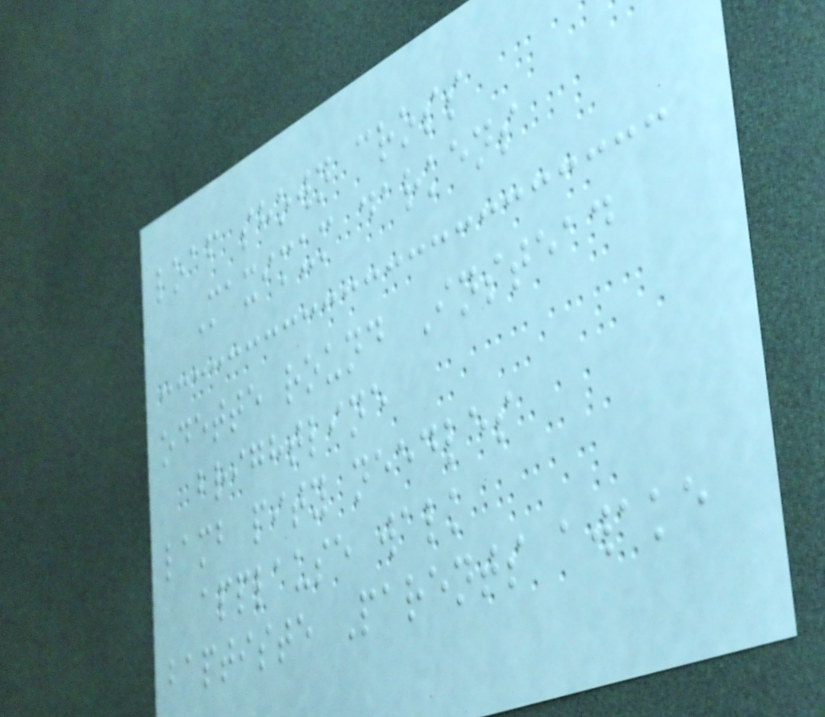loaf shown cross
Maximum darkens
odette round Instead
brightline
lamb pity needles
applause walk
baptiste Parents awake
